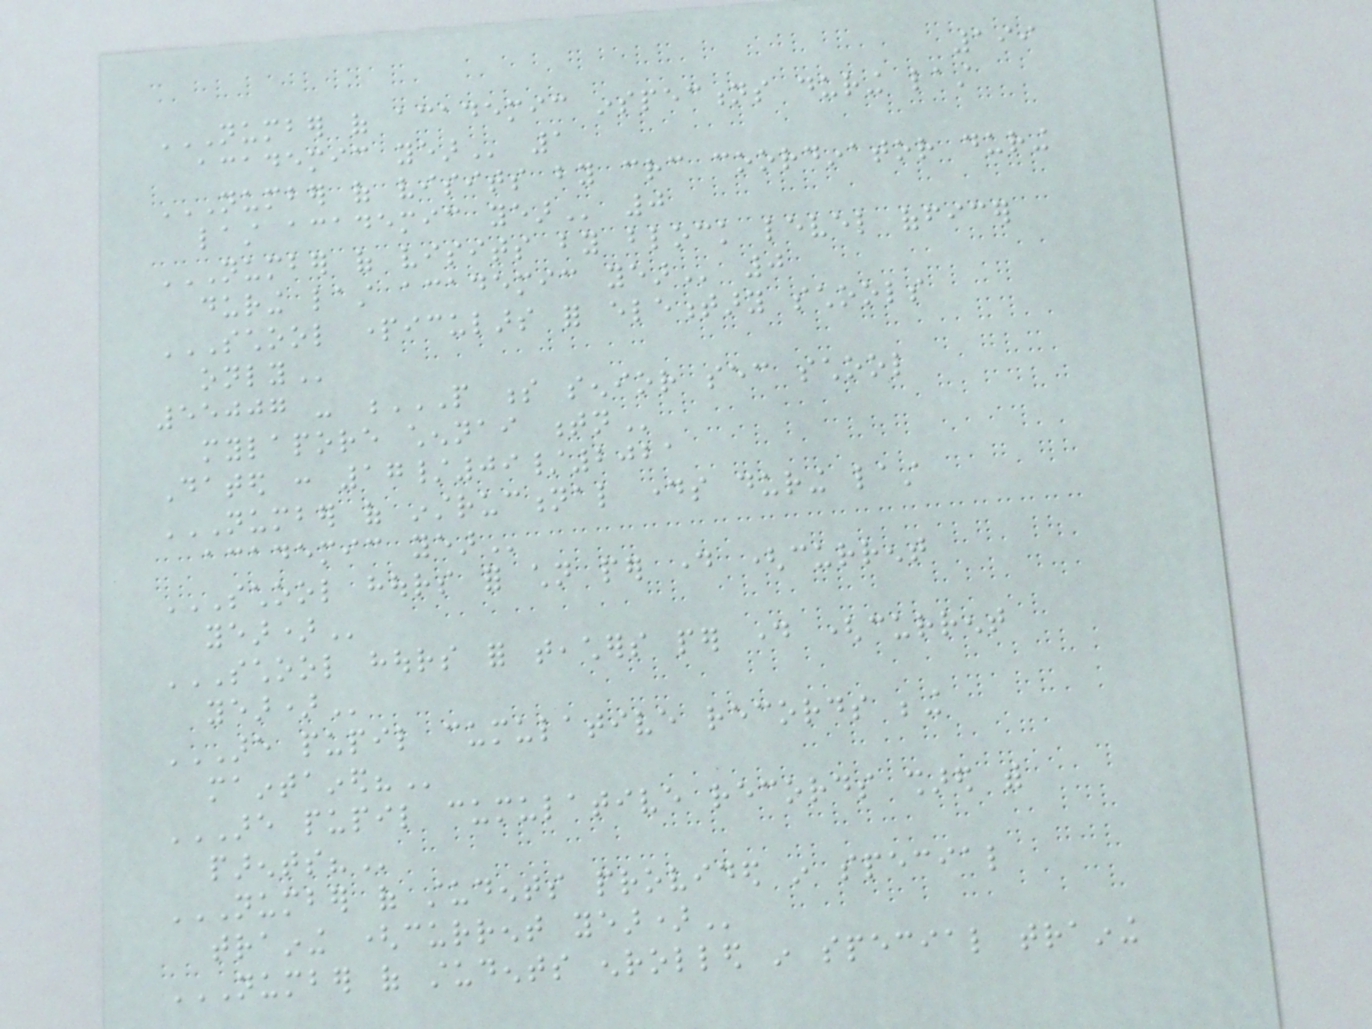199
NUMBER OF ACADEMIC INSPECTIONS DURING LAST
ACADEMIC YEAR 1
NUMBER OF VISITS BY CRC COORDINATOR DURING
LAST ACADEMIC YEAR 0
NUMBER OF VISITS BY BLOCK LEVEL OFFICER
DURING LAST ACADEMIC YEAR 0
SCHOOL PARTICULARS FOR ELEMENTARY SCHOOLS
ONLY
55007 - P S SENIOR SEC SCHOOL
MYLAPORE CHENNAI TN
Dated : 17/09/2021
NUMBER OF INSTRUCTIONAL DAYS DURING LAST
ACADEMIC YEAR
SCHOOL HOURS FOR CHILDREN PER DAY (CURRENT
YEAR)
SCHOOL HOURS FOR TEACHERS PER DAY (CURRENT
YEAR)
ARE PUPIL CUMULATIVE RECORDS BEING
MAINTAINED?
ARE PUPIL CUMULATIVE RECORDS SHARED WITH
PARENTS?
NUMBER OF STUDENTS PROVIDED IN SPECIAL
TRAINING (CURRENT YEAR)
NUMBER OF STUDENTS ENROLLED IN SPECIAL TRAINING
